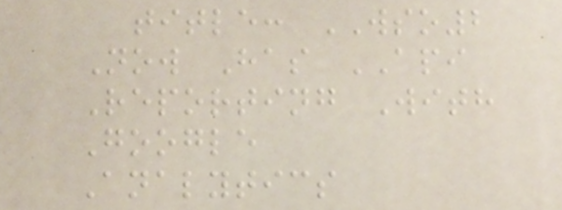title: WSO2
Now Has API
Reporting With
Google
Analytics
